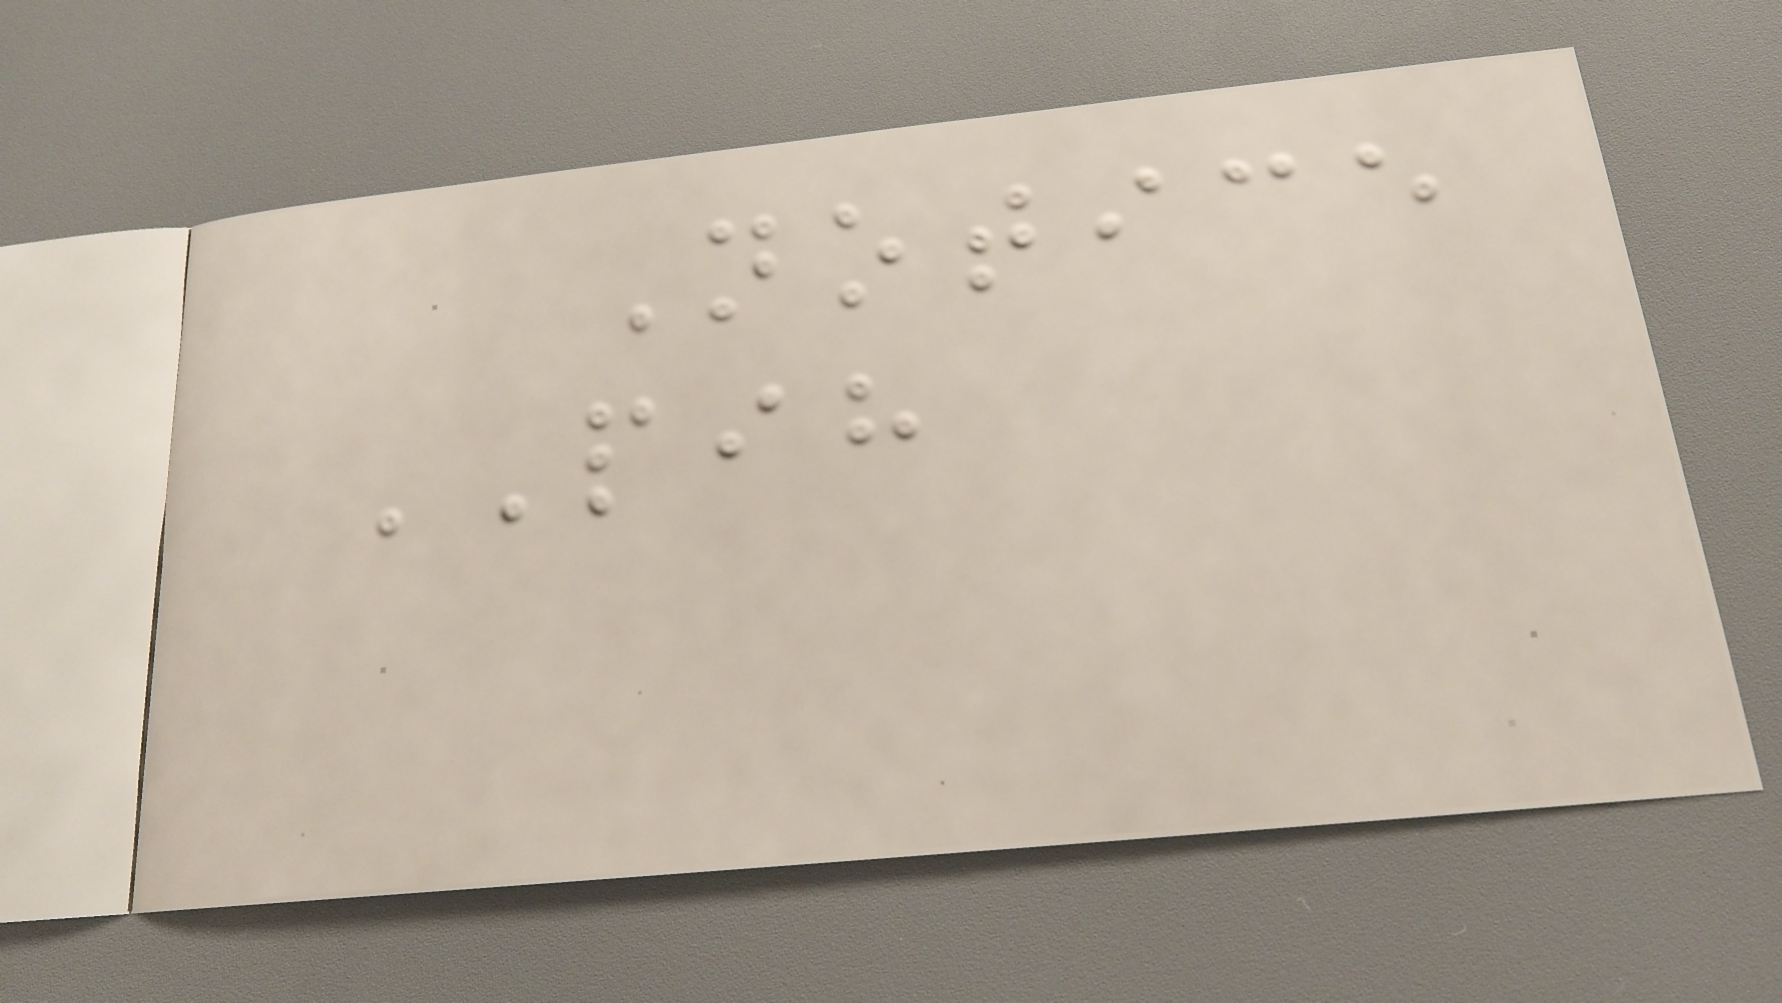Notice
PIH
